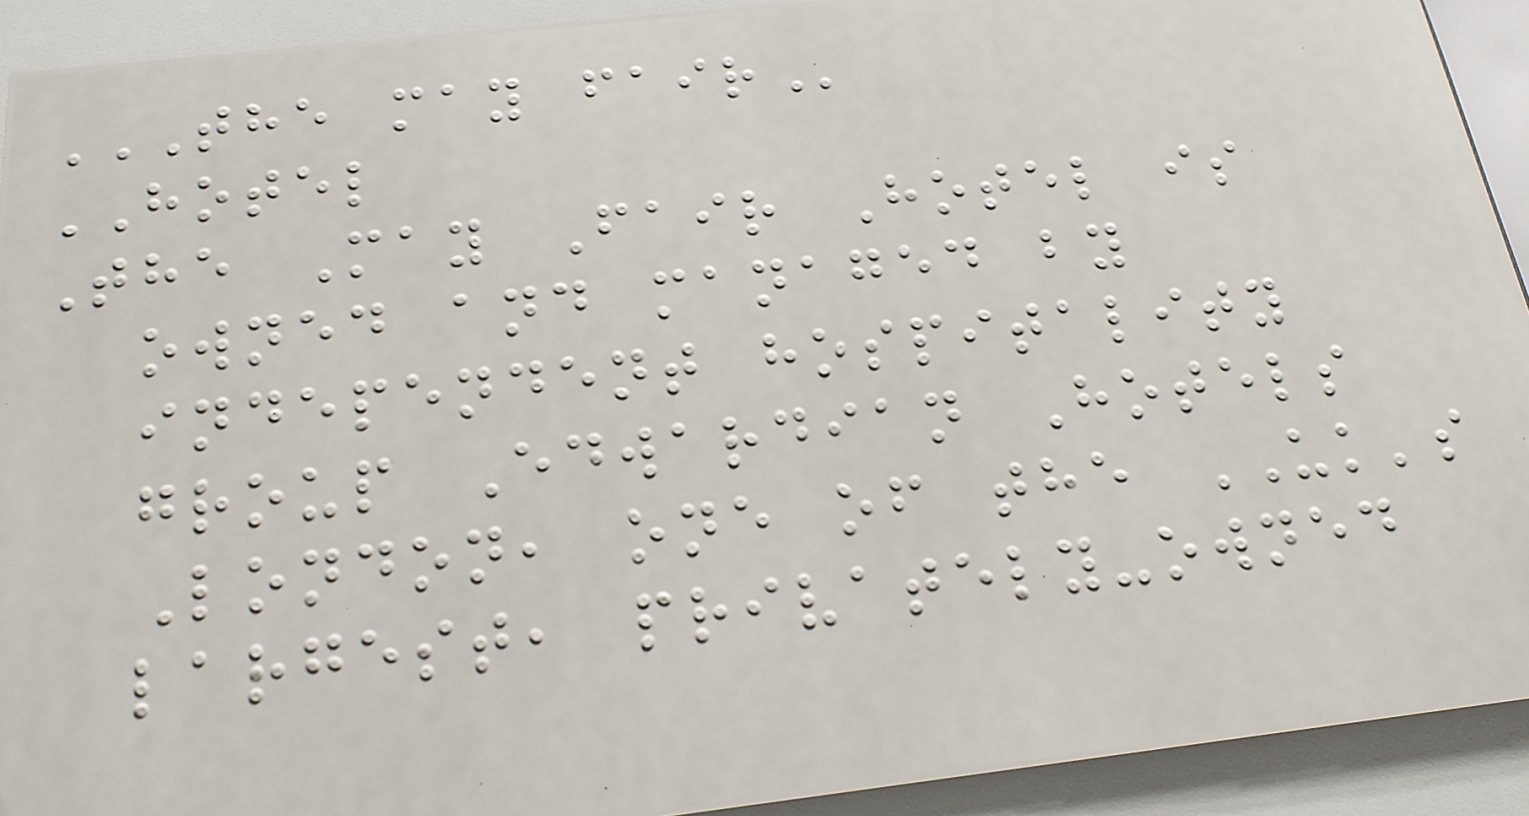THE MAY FAIR
HOTEL
The May Fair Hotel is
owned and managed by
independent hospitality
group Edwardian Hotels
London, one of the UK's
largest, privately-owned
